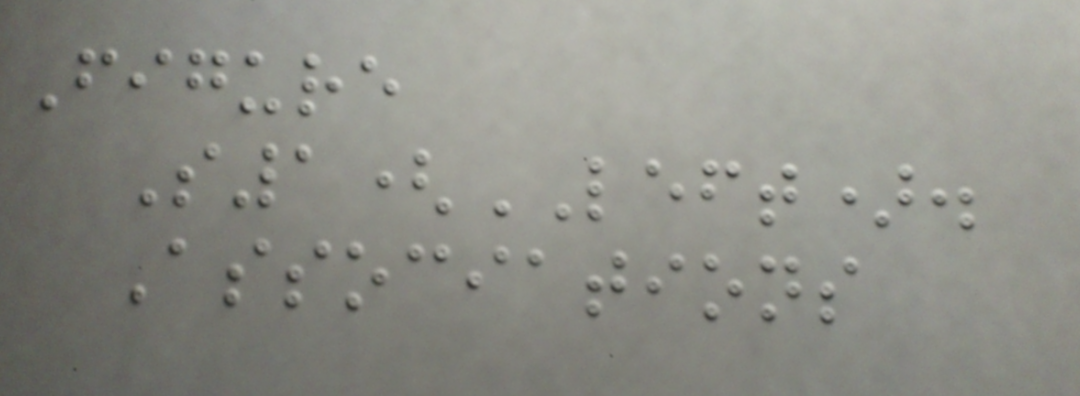Figure
S1(LEFT).
Associations
